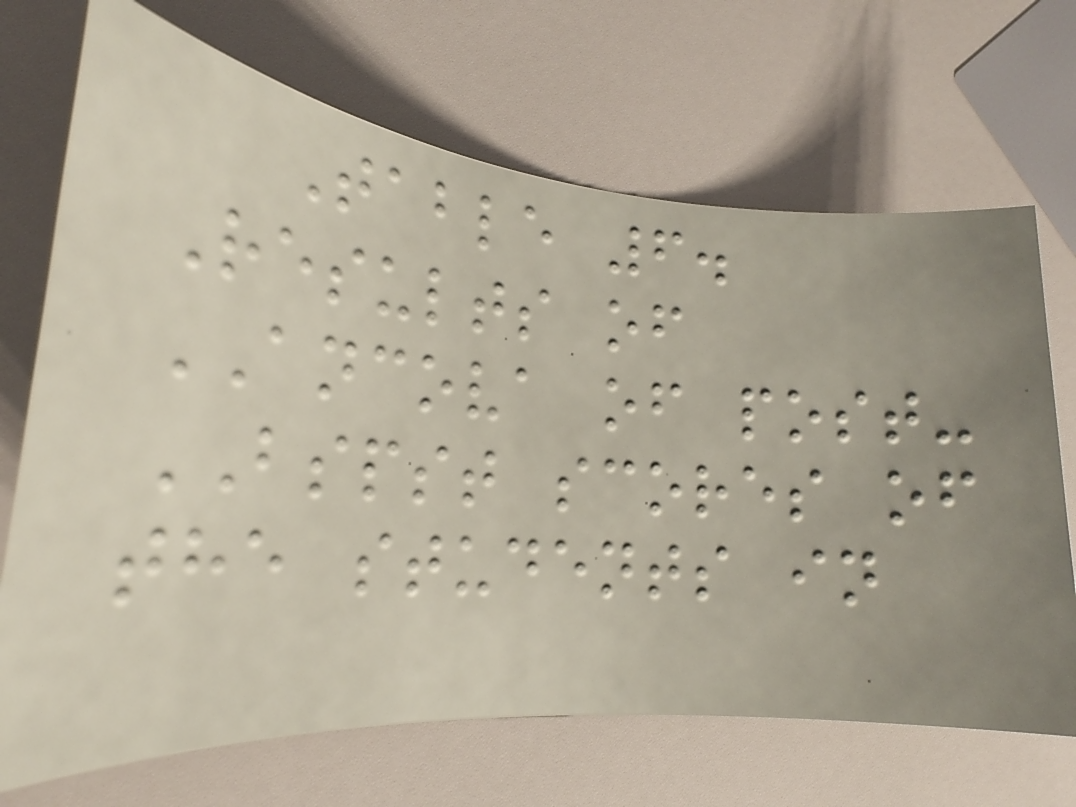Table 6.
Results of
ANCOVA of post-
BSPST scores of
the students in
